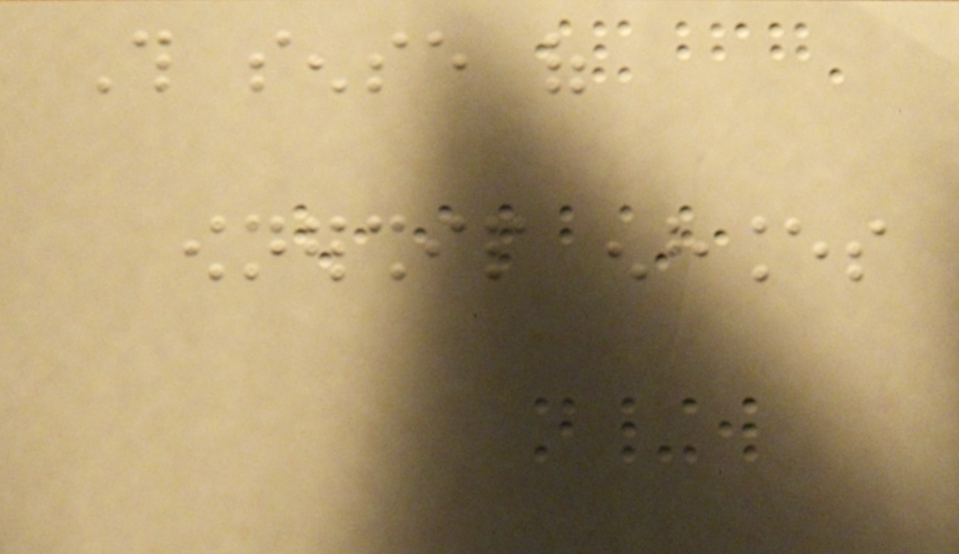This sense of
ownership enhances
